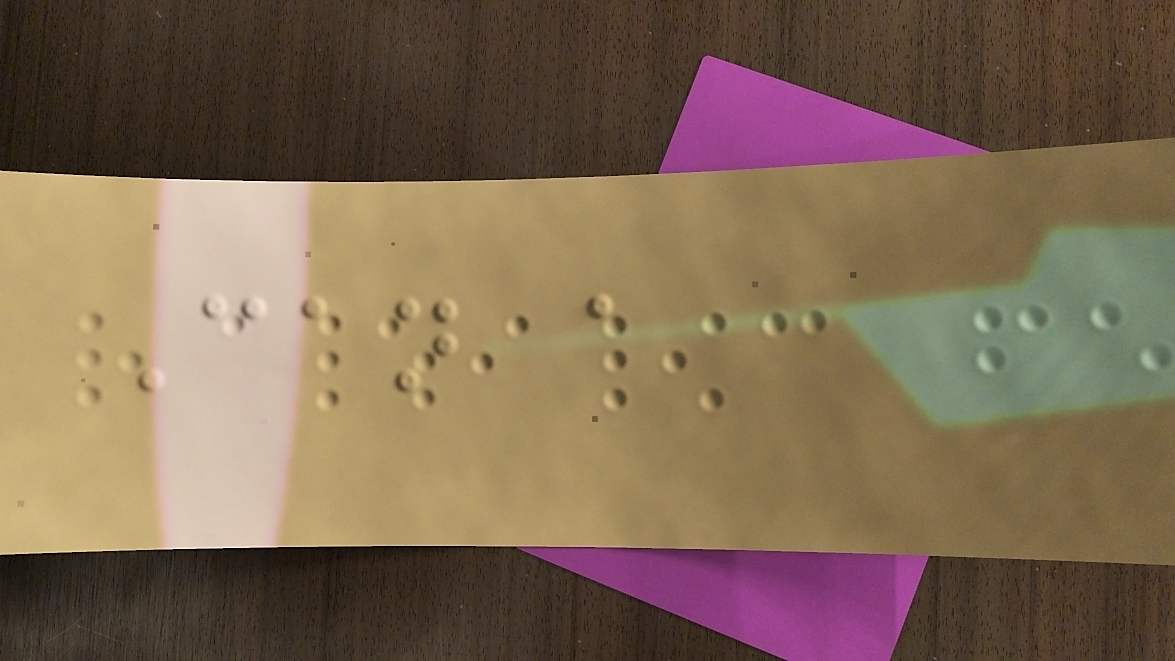Can a
